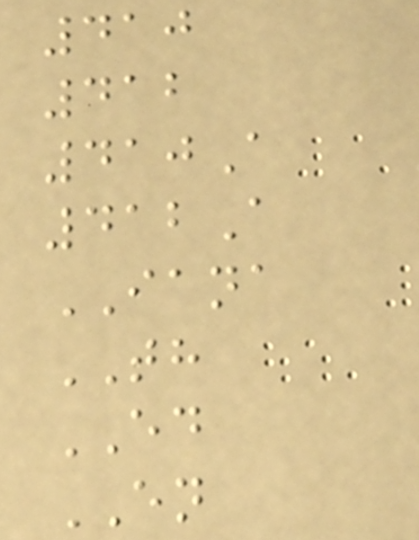410
412
410A
412A
IANA
TH
ED
EN
